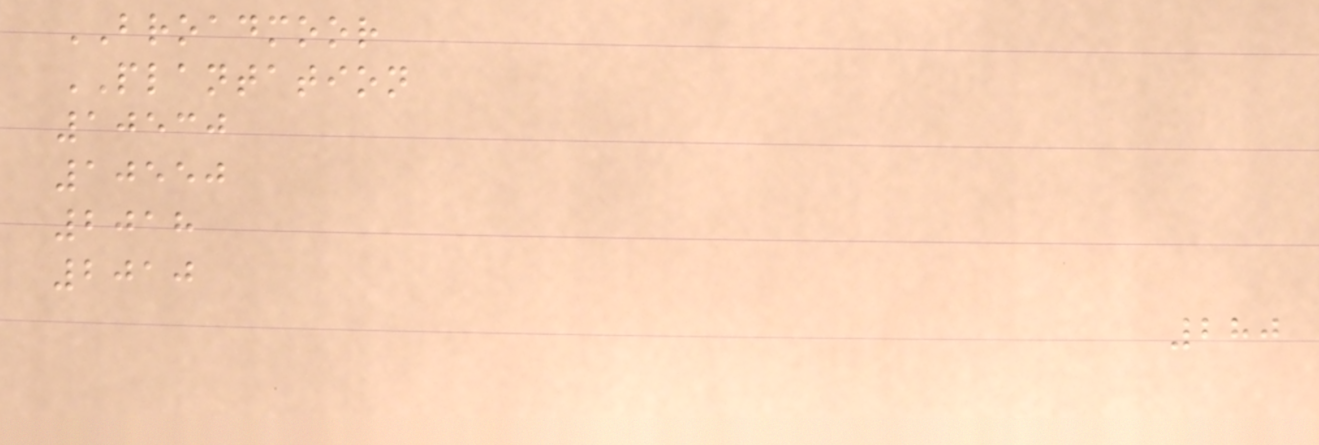BROADMOOR
PLANTATION
10530
10550
2018
2010
280
